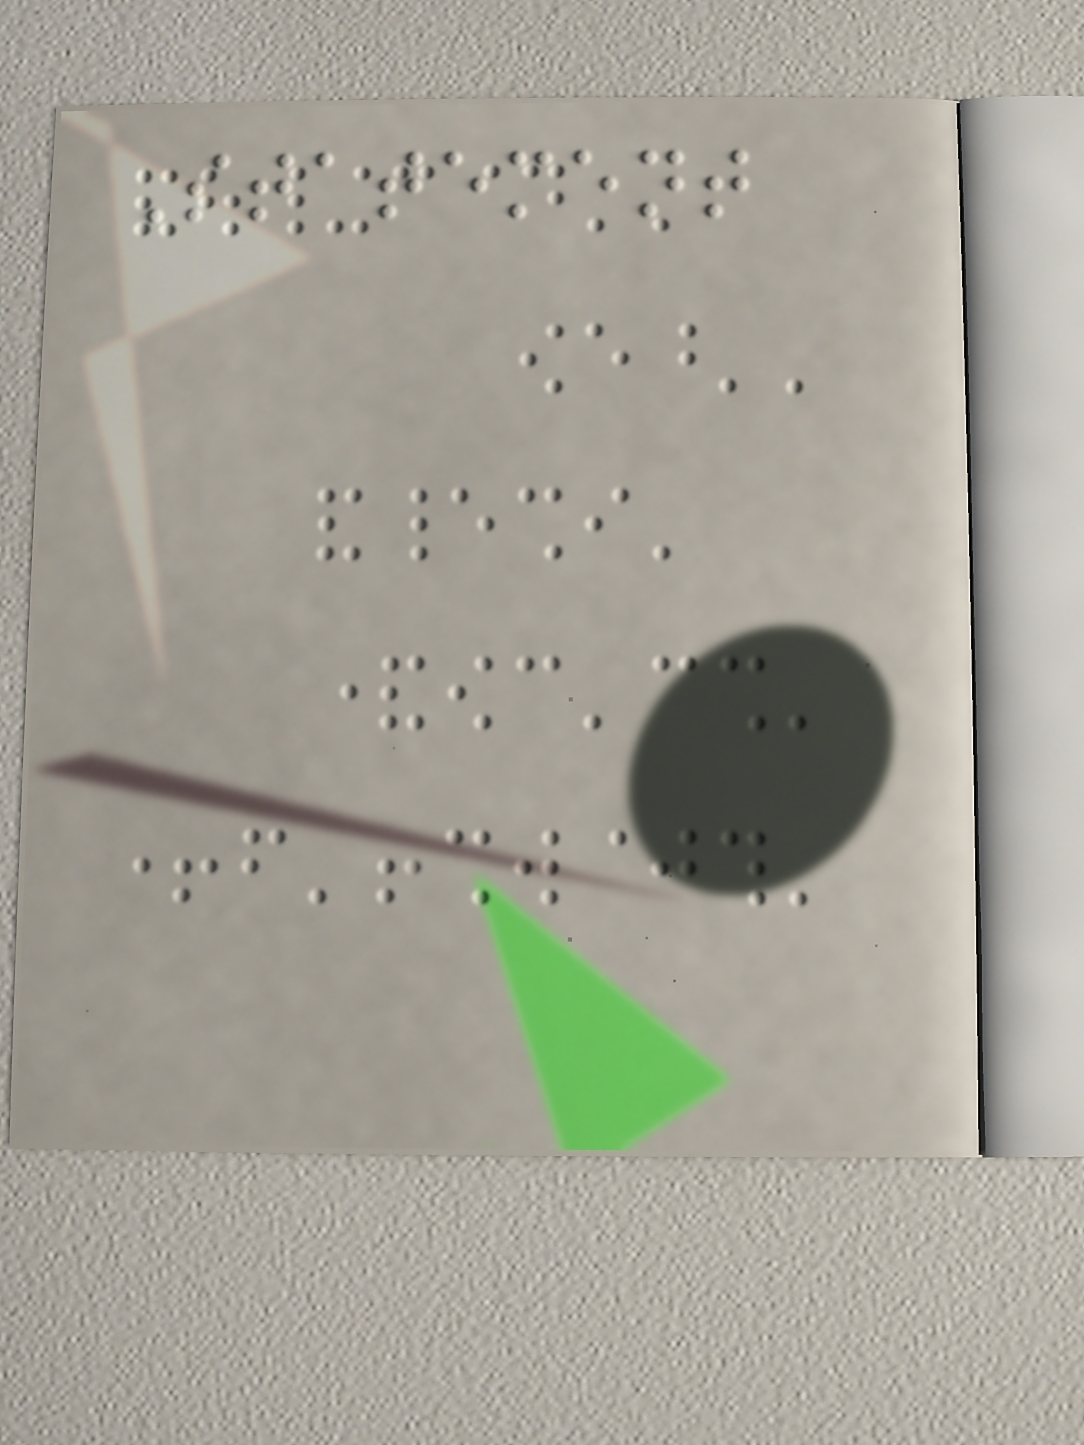Statement
